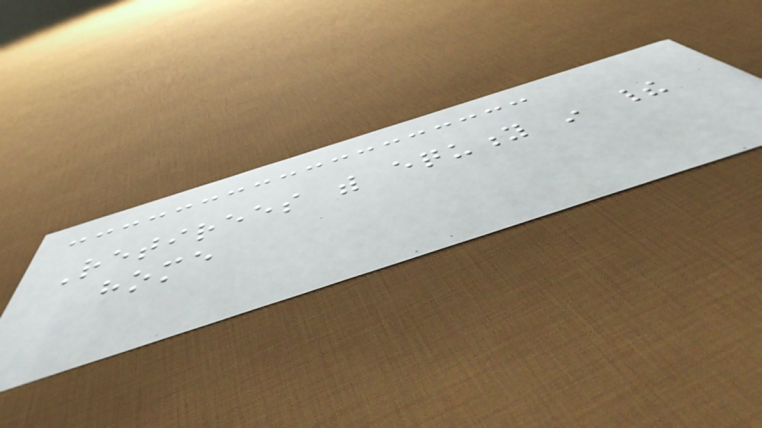Retirees with equity in their
home
